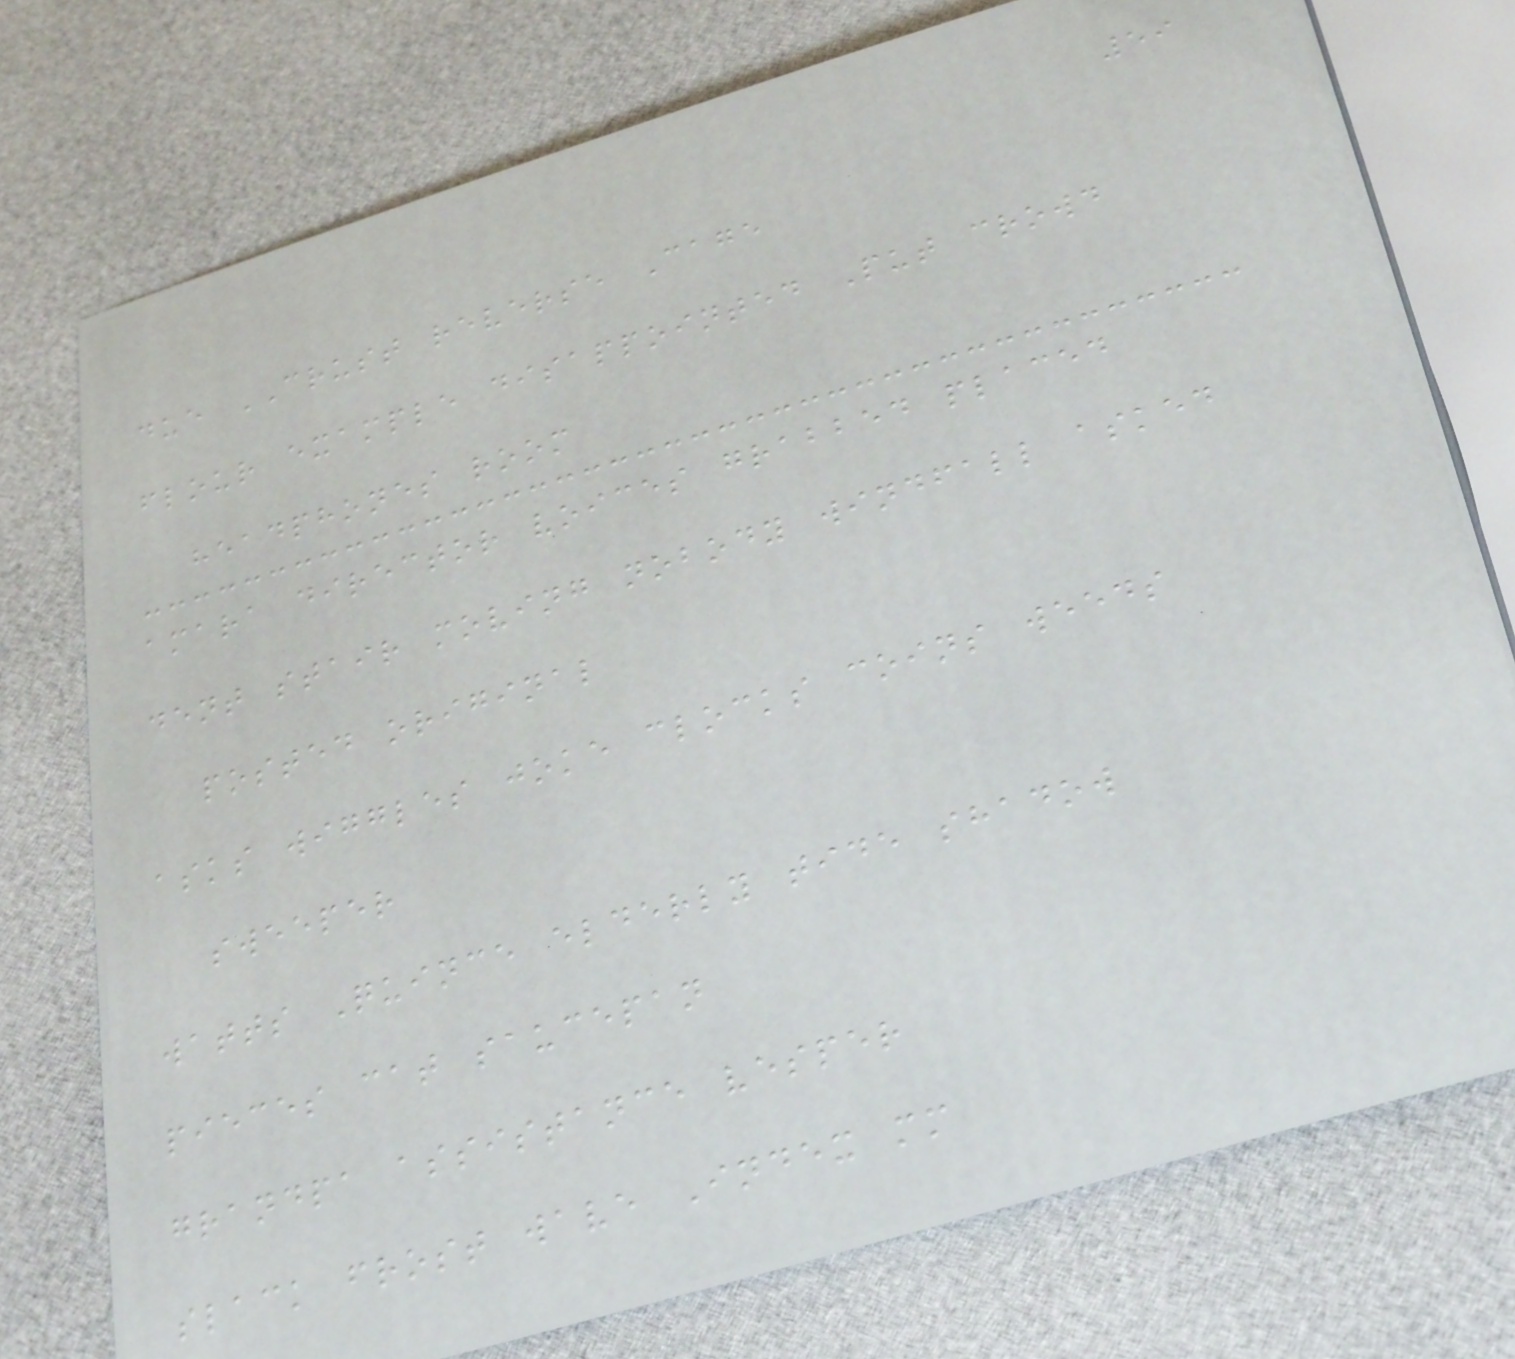59
due CRUST reverse Cage
flour example disappointed Put crowd
headphones room
amara director voices grabbed placed
dent stair moving nobody windfall asked
posted original
asks wiggles joke clocks coins weeds
sweeper
watts Quince elderly tide shadow
pieces cat saucepan
grandpa assistance vesper
slack frost wave Index mm
